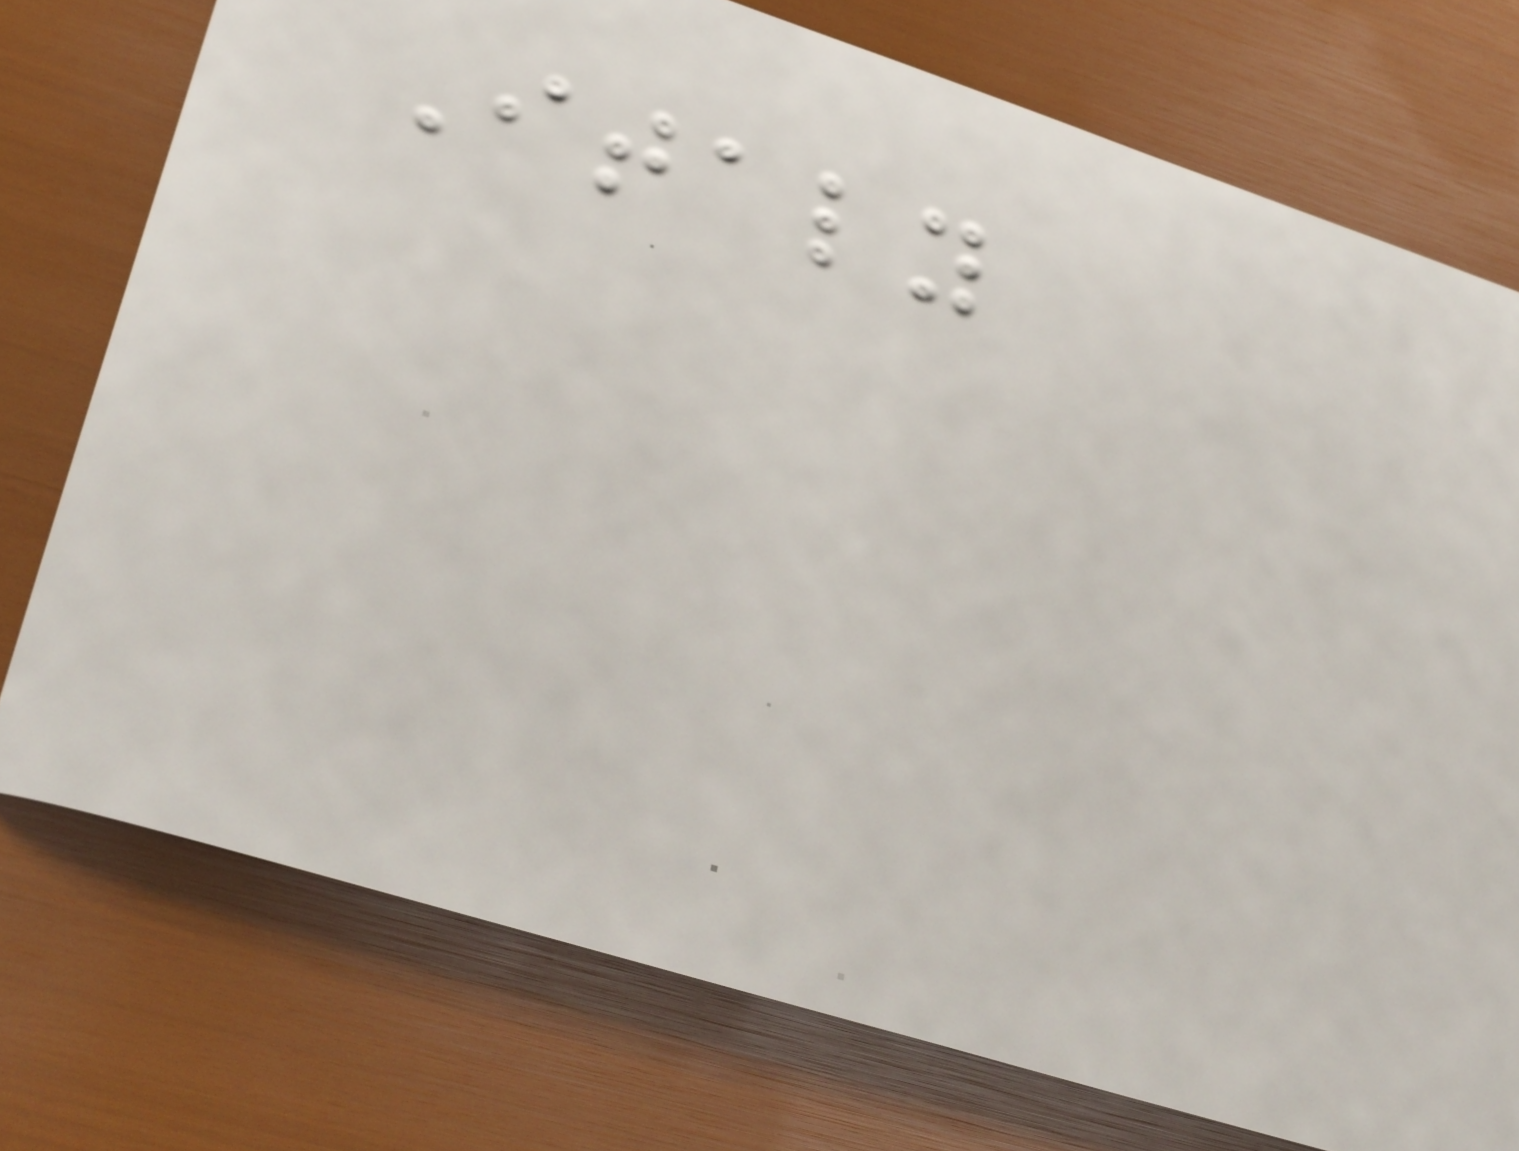Italy
